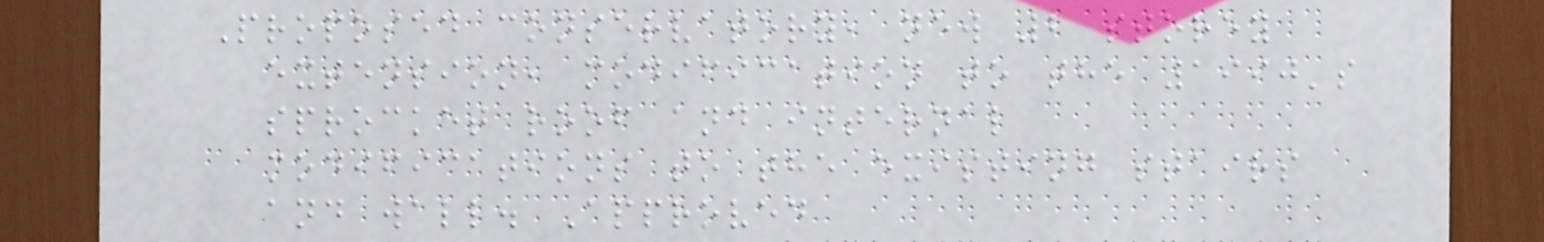Proposed conservatory, new 2 storey
extension, modification to the 1990's
sprocket roof and internal
modifications to the existing stairs
and wall. Approved
